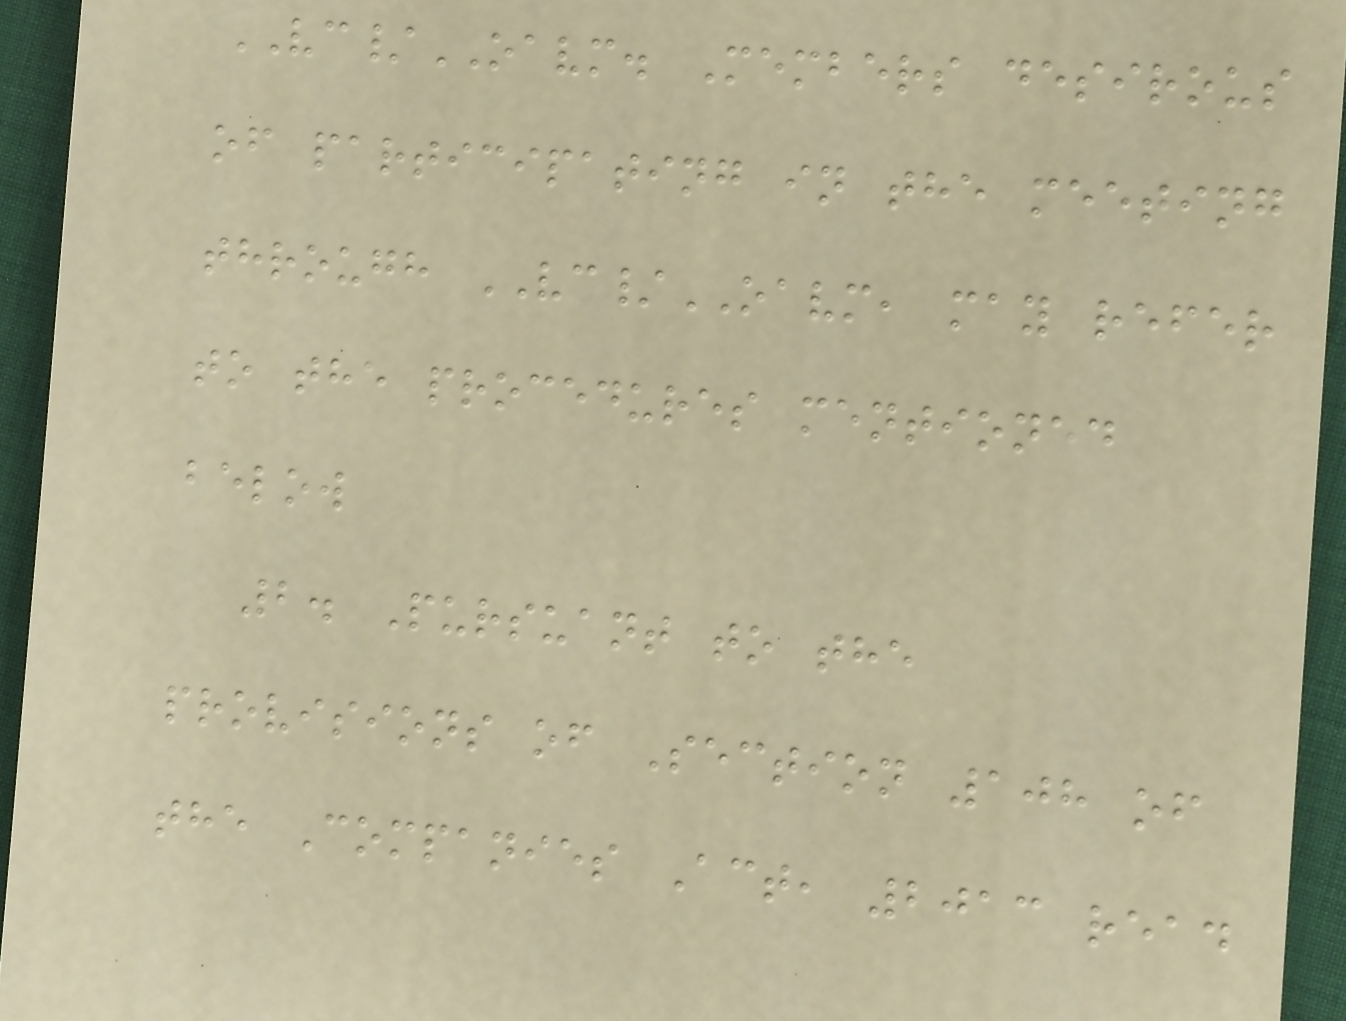VC/OAVM. Members desirous
of participating in the meeting
through VC/OAVM, may refer
to the procedures mentioned
below
2. Pursuant to the
provisions of Section 108 of
the Companies Act, 2013 read
